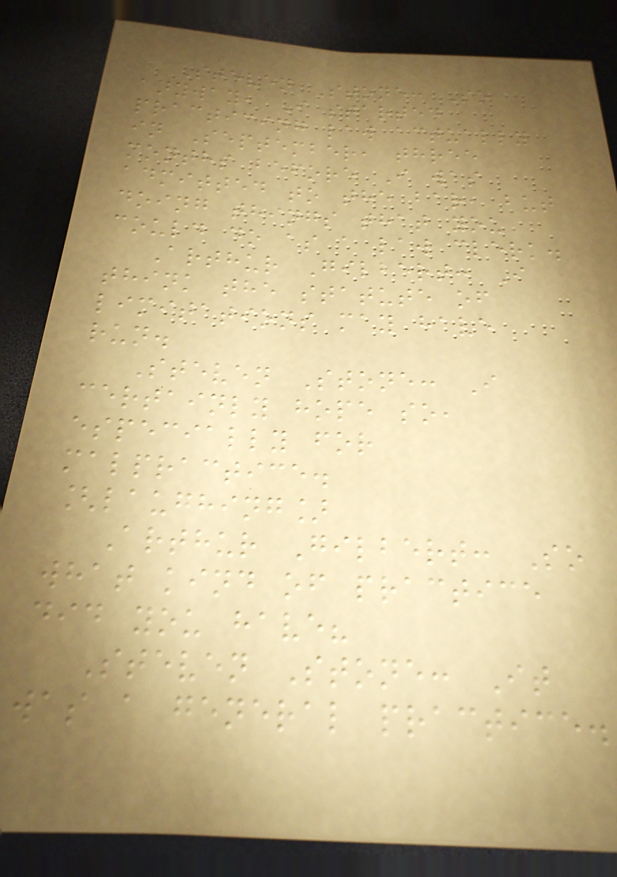Steven Stone: So
anyway, I started
practicing law actually
in September, three
months before I was
admitted to the bar, but
doing things that you
could do as a law clerk.
Arthur Gilbert: I
think the statute of
limitations may have
run.
Steven Stone: I
certainly hope so,
especially for
malpractice.
[laughing]
Arthur Gilbert: So
what kind of practice
did you have?
Steven Stone: It
was a general practice.
